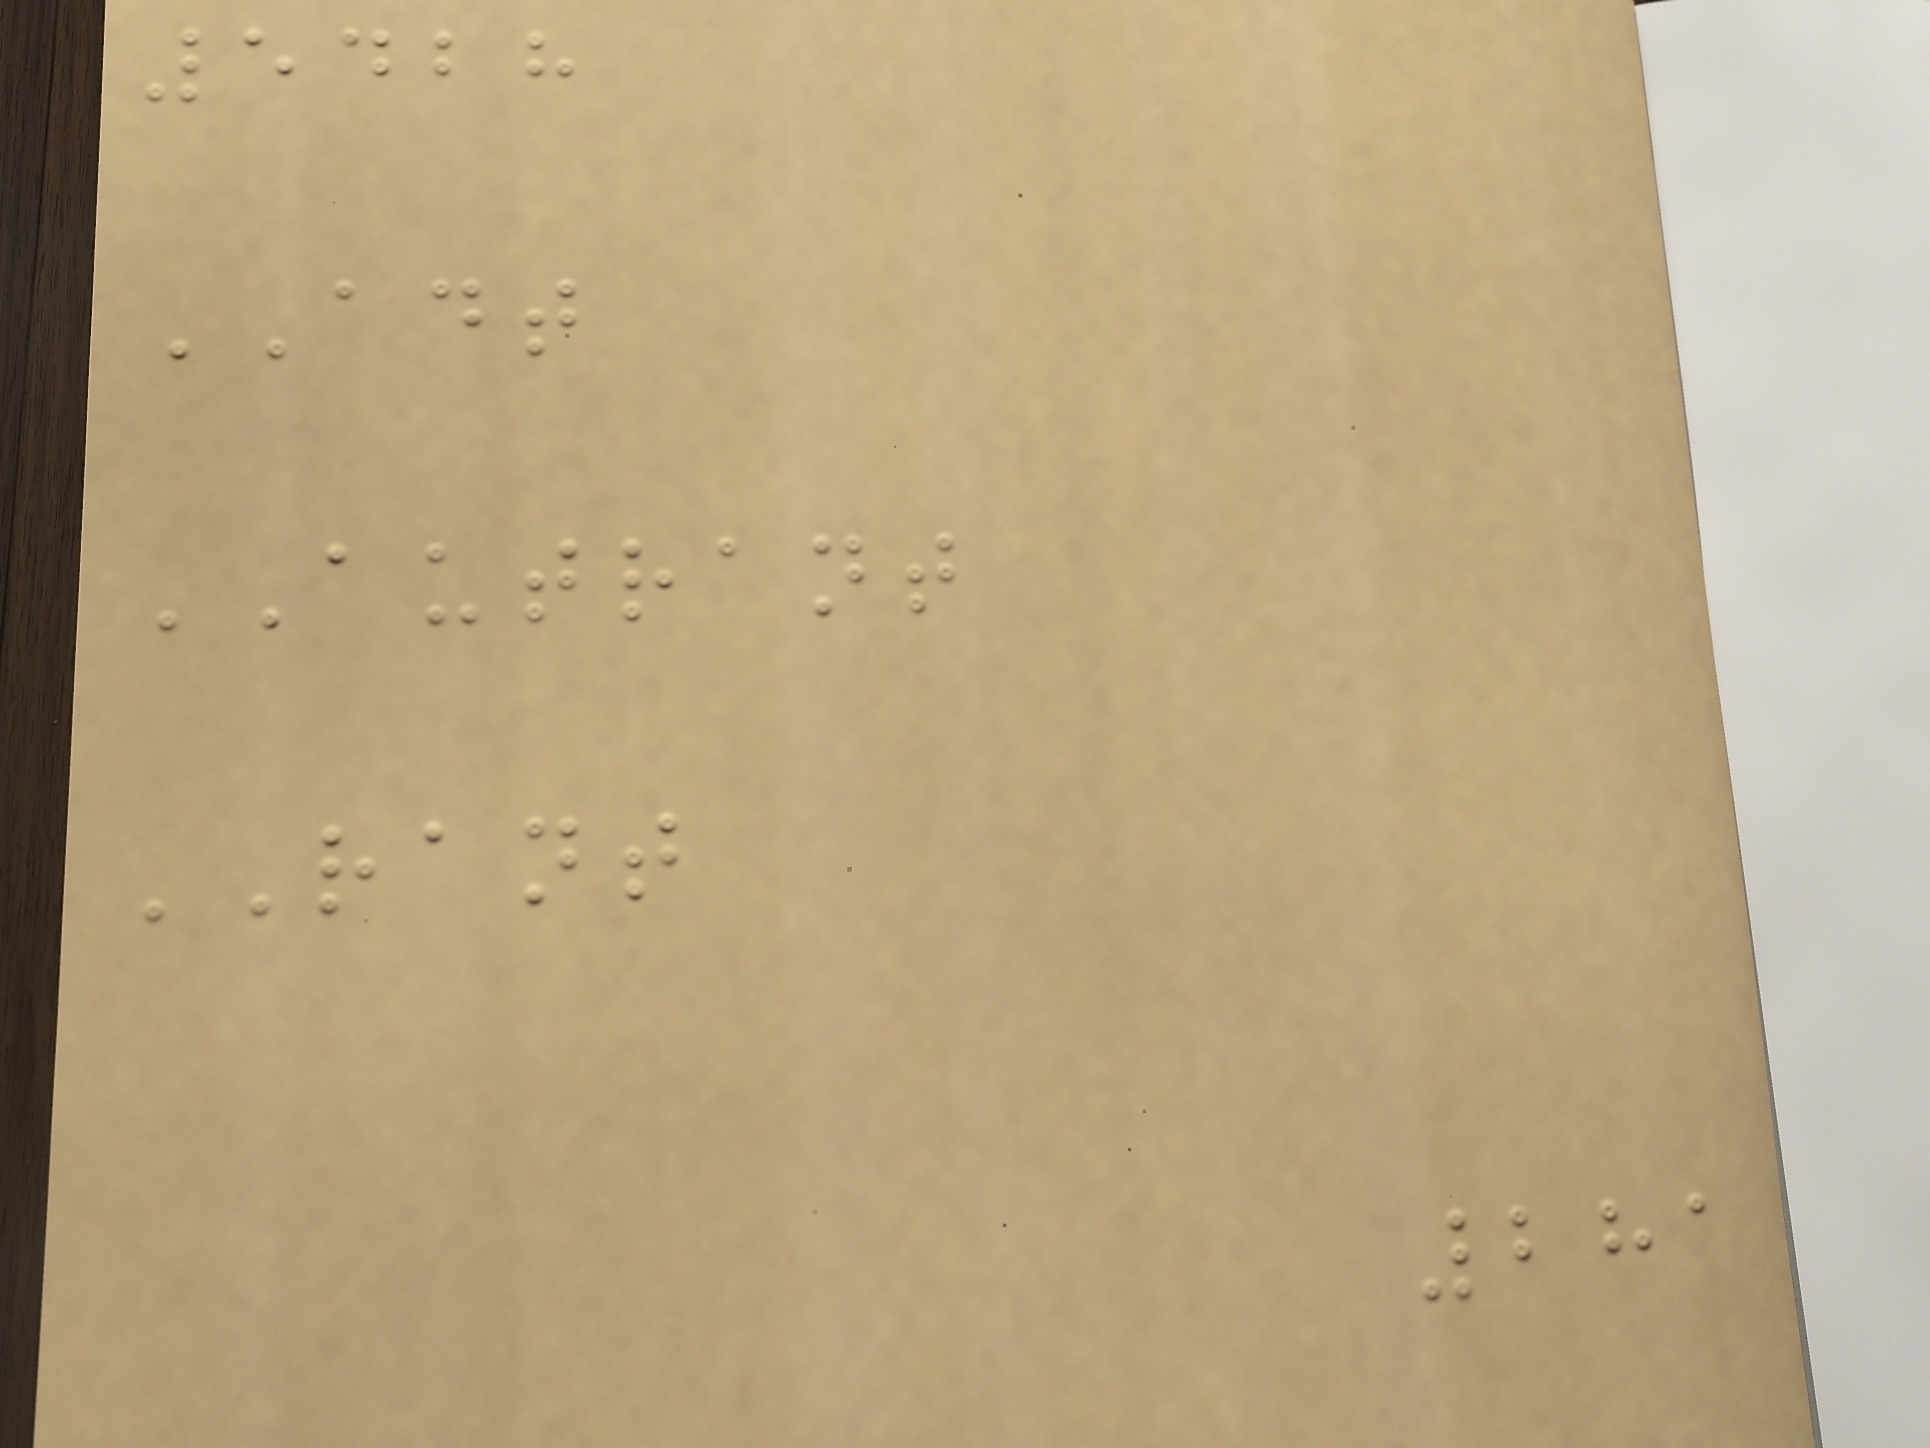5428
ADT
AUTRANT
RANT
281
